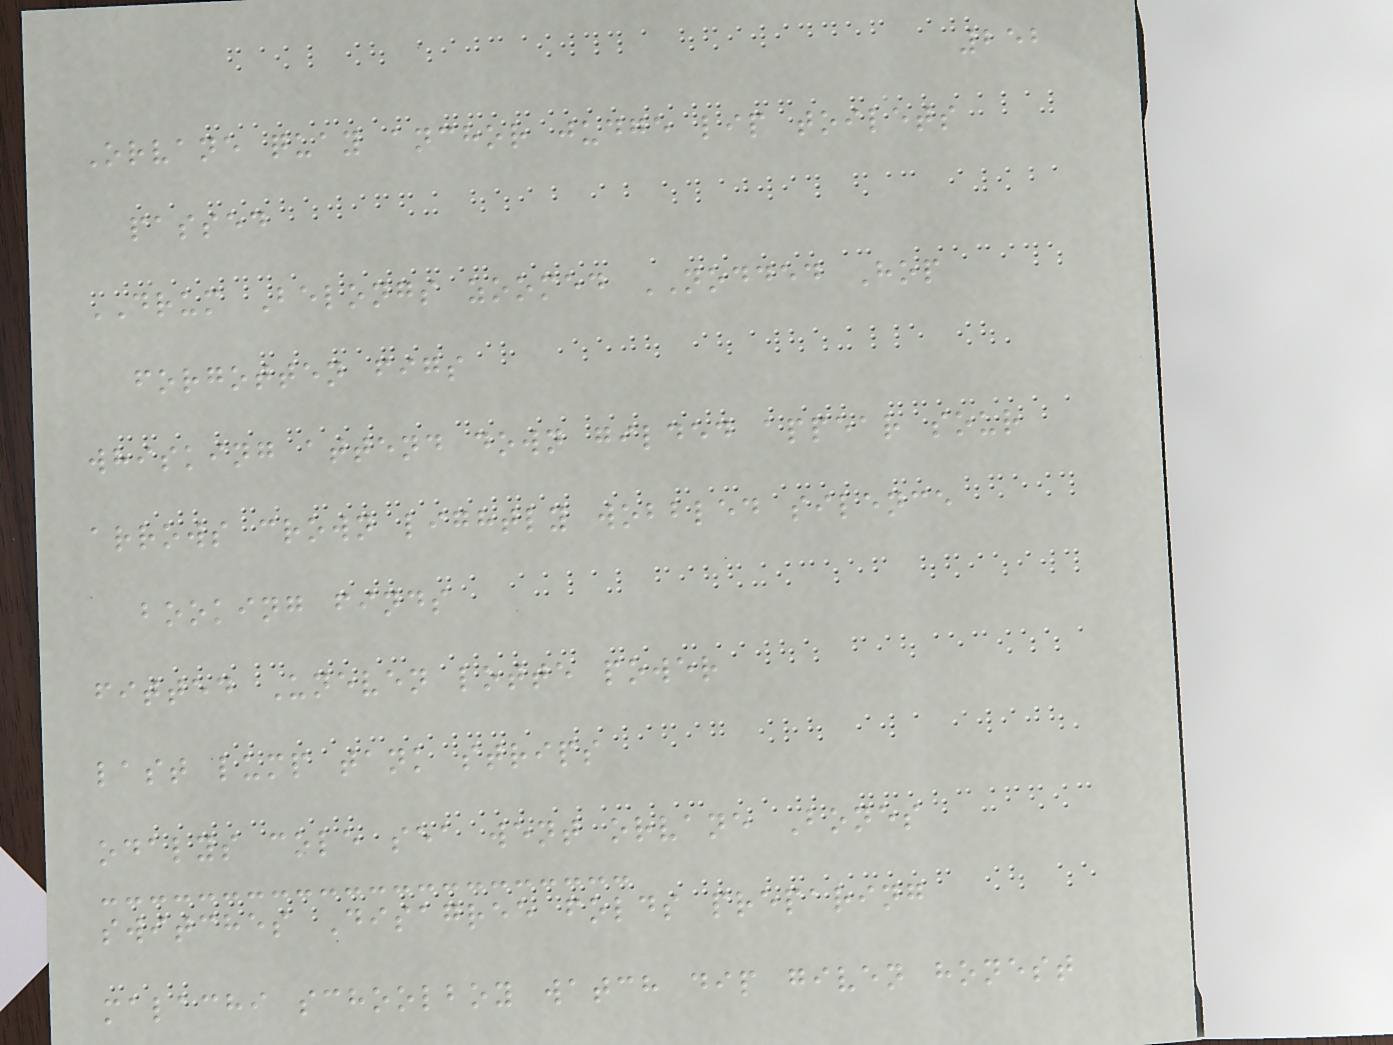252
Orvane quay anchor judge lip toilets
passed
DRUM Belongs zoomed NODDED Hop
forgotten figs
whisking attend down gilded appear sour
arrows crown lightly wobbled silence
booking finds
fitted Uneven lotte power
last lump tank strips
odalys cole sea went orvane Bones
switches Disagree folds preparing
malachi schoolboy watch dip given honest
